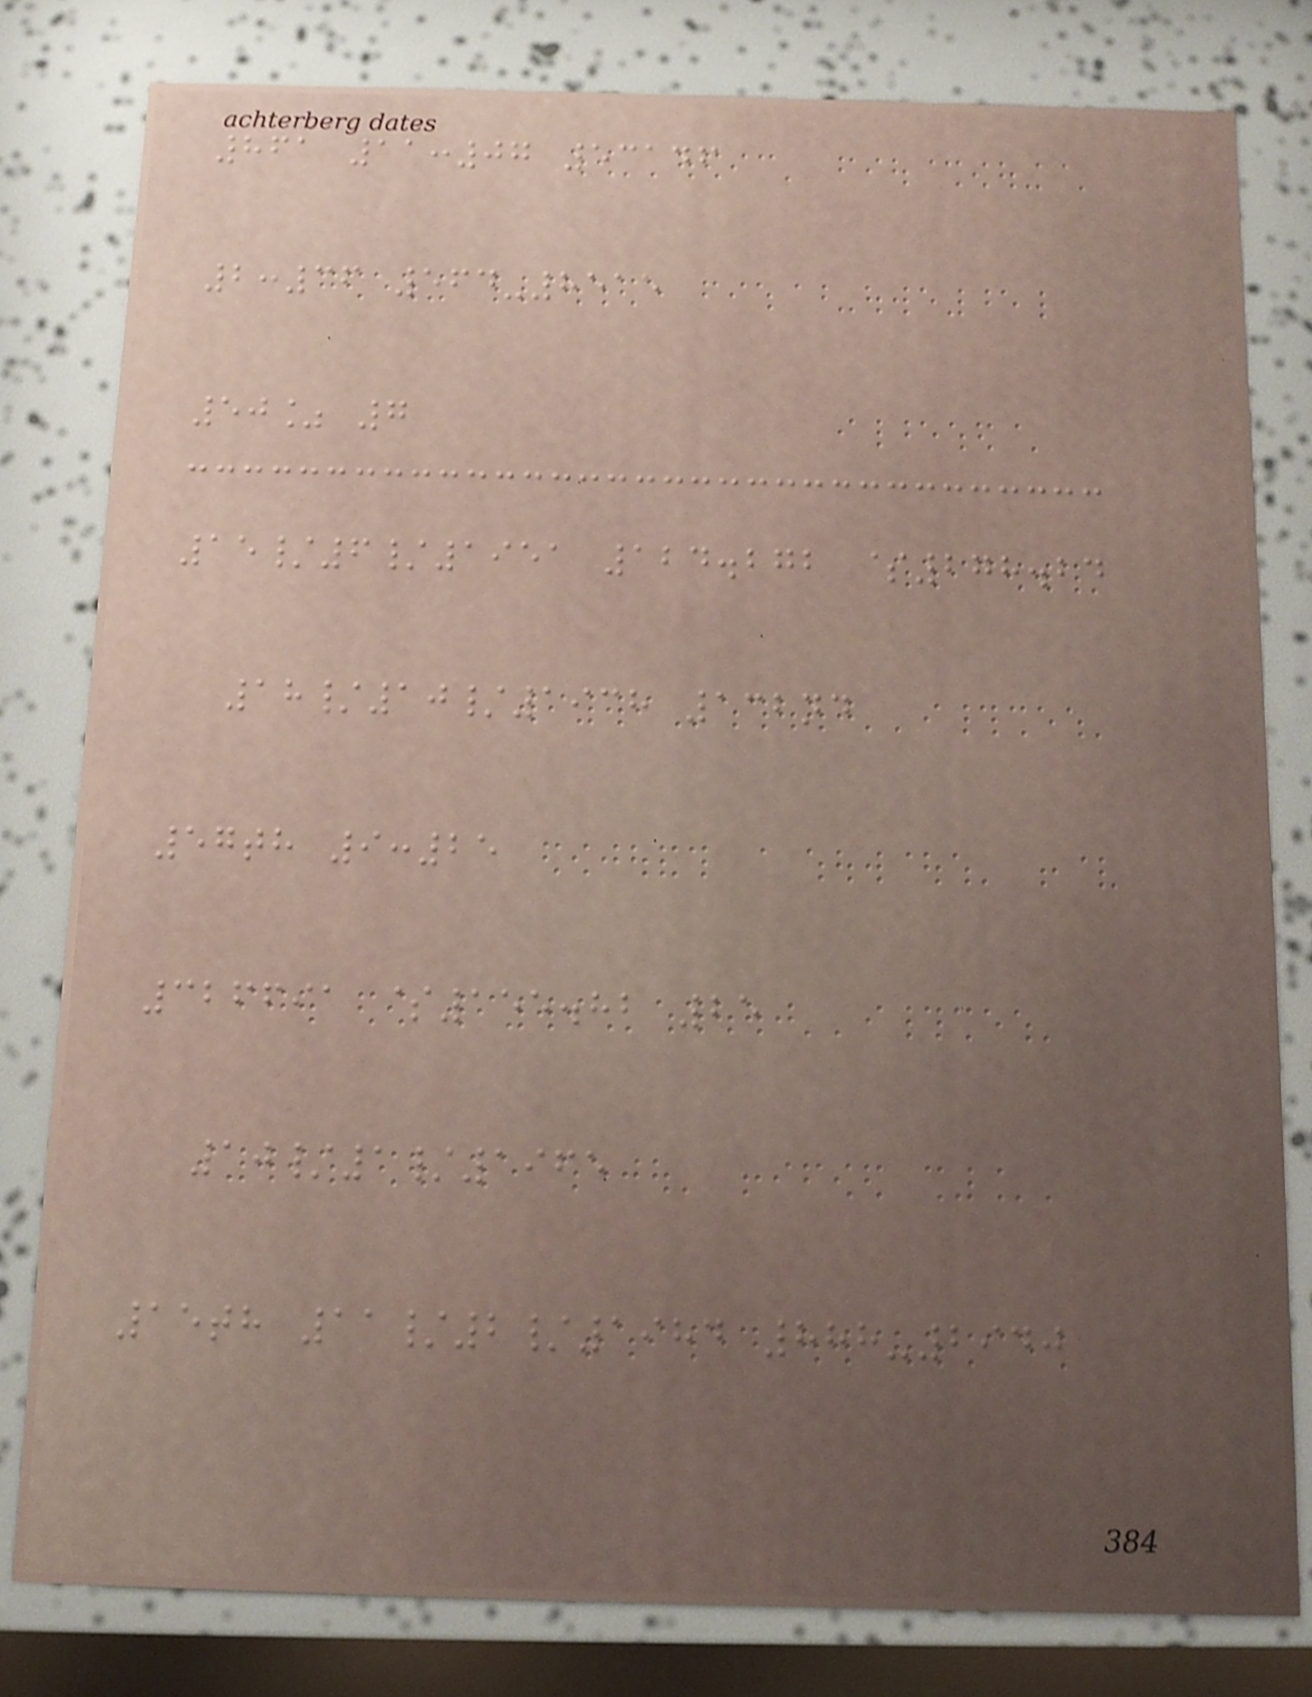861 11:07 53146
2:36 564-8515
50% 7
15/6/1951 124.272 $278.24
18/10/1938 132nd
57th 9:25
326691 $155.82 25
10/1/1965
15th 11/2/1984 888-2940
